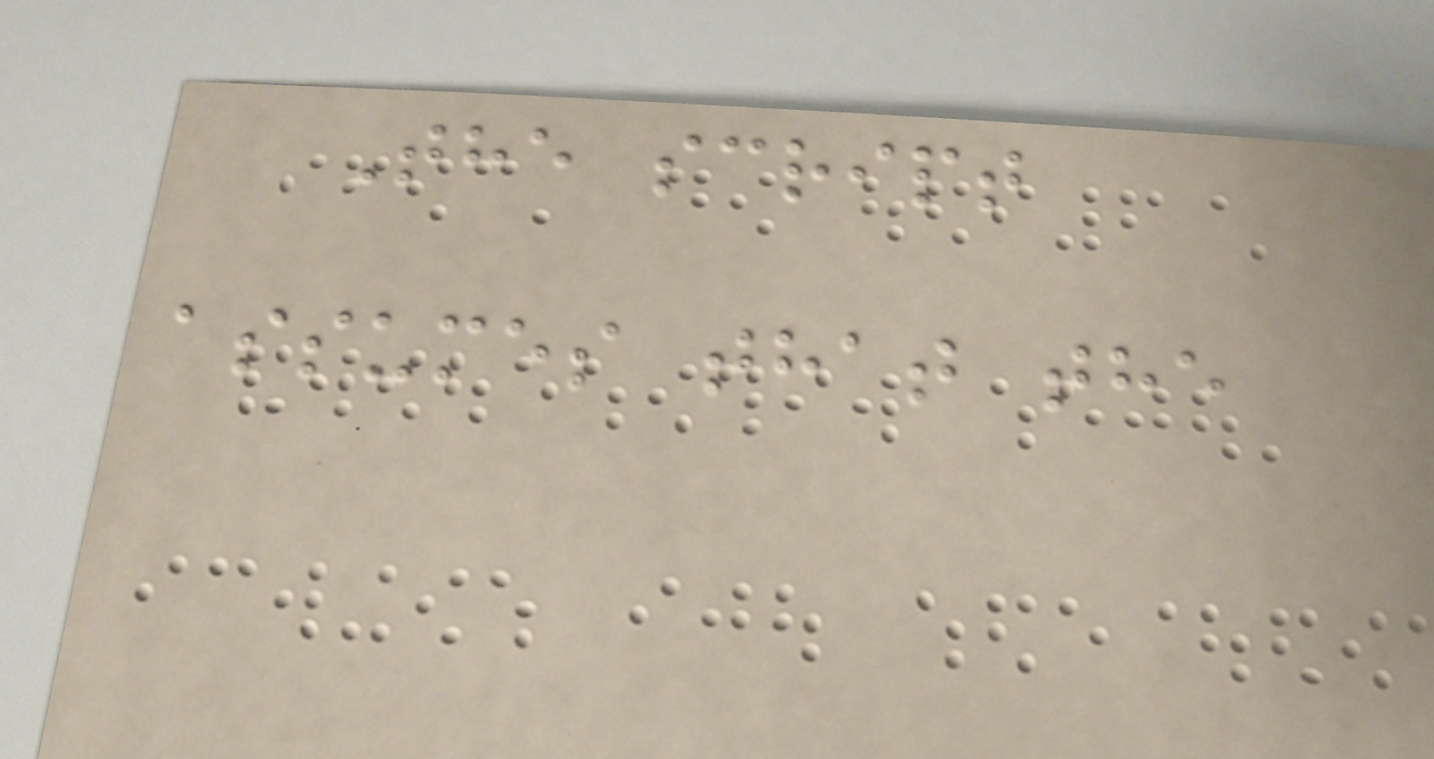The script
assumes that the
